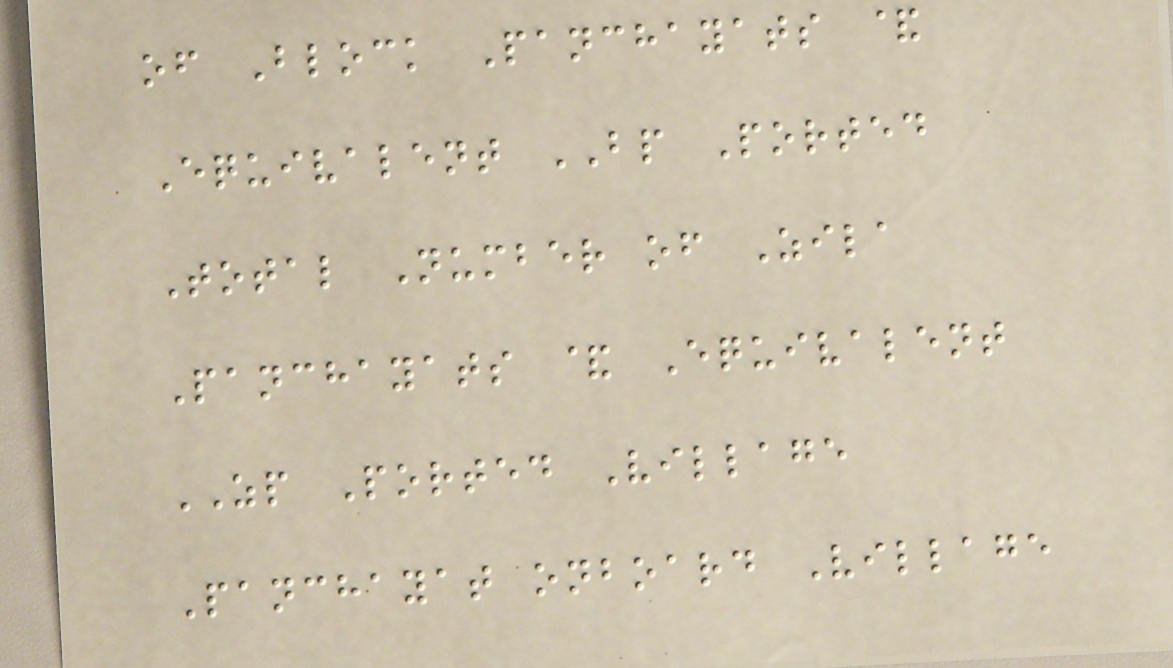of Block Panchayats &
Equivalent BP Ported
Total Number of Zila
Panchayats & Equivalent
ZP Ported Village
Panchayat onboard Village
